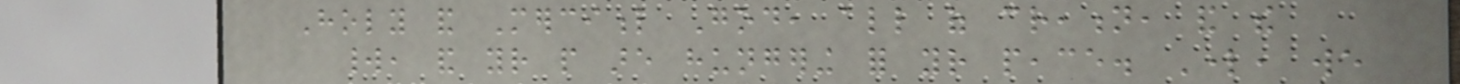Holy and Merciful God, all of creation, and the
world, and your people are hungering for your peace. Lord, we
